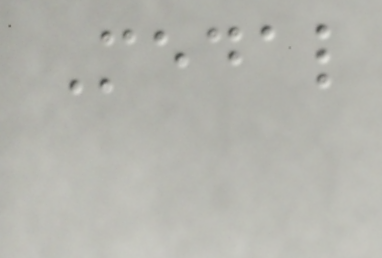Medal
